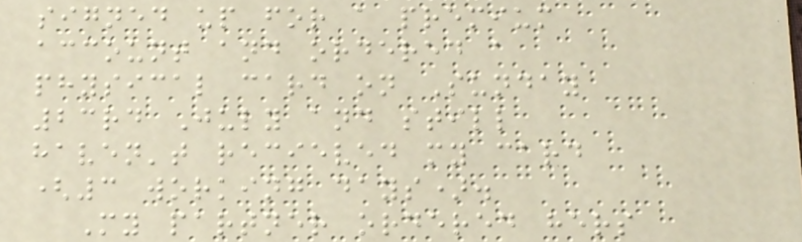signed up for a premium
account and ordered a
physical card on Sunday
23rd July and still
haven't recieved my card
(3 working days).
My partner ordered hers
